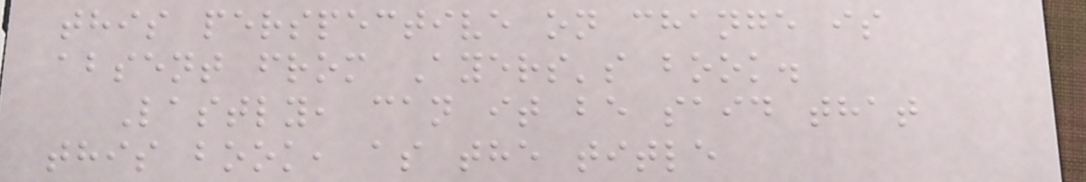this perspective on change is
absent from Ayers's book.
Lastly, can it be said that
this book, as the title
